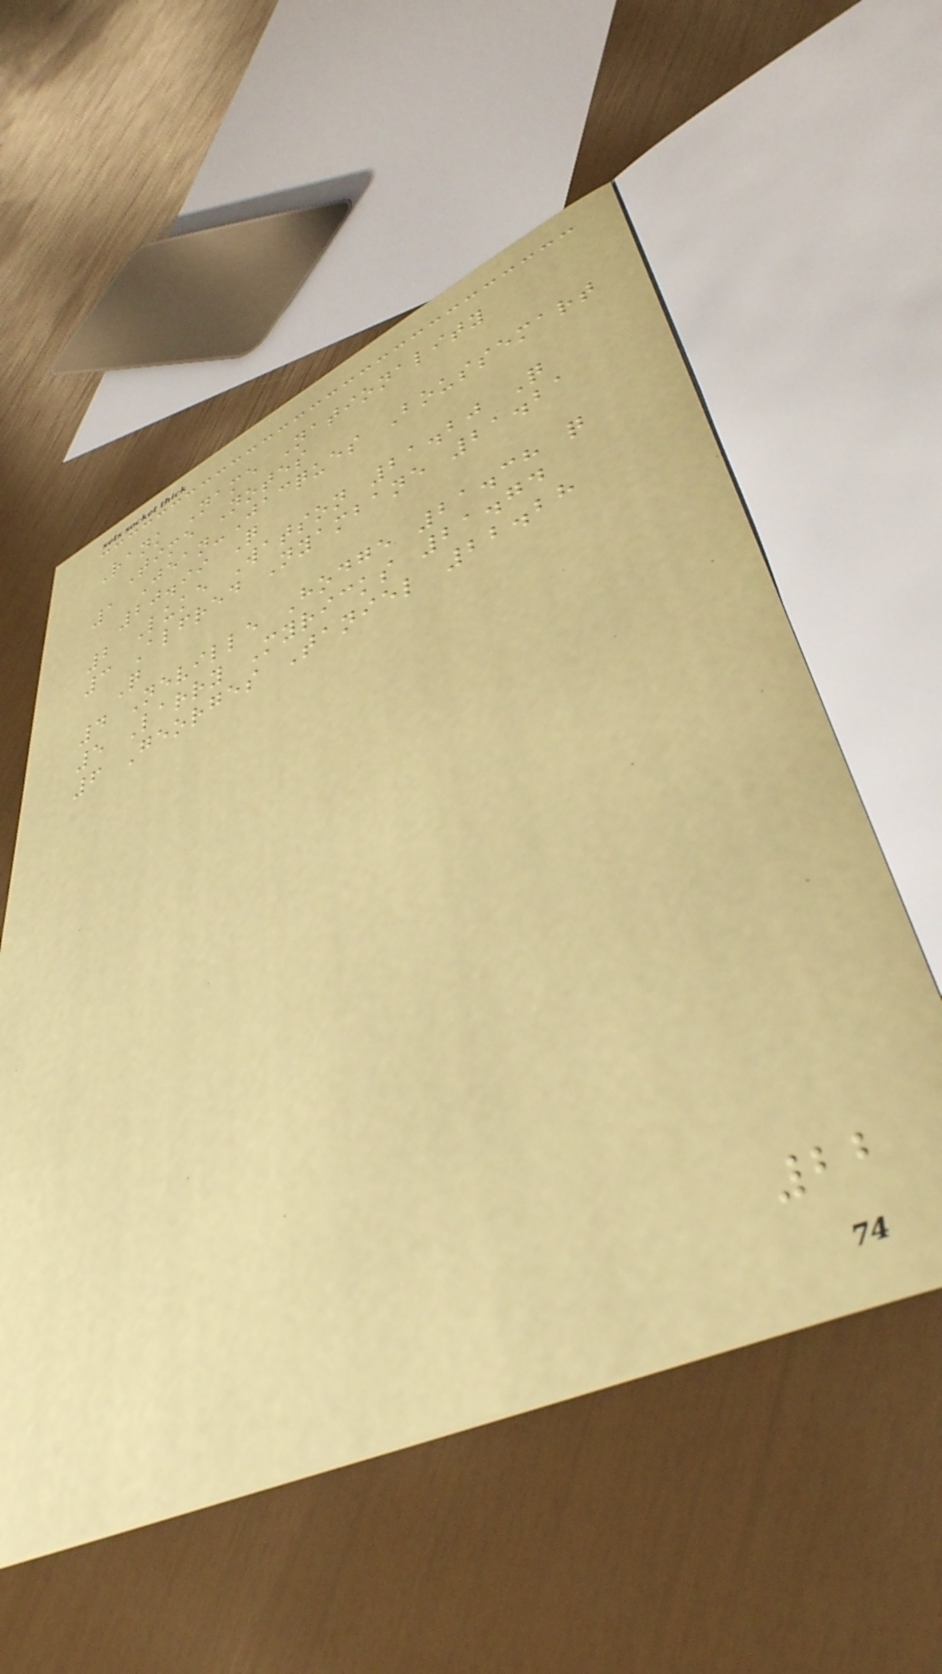Rank Name Nationality
Time Notes
1 Jean-Jacques Boussemart
20.99 Q
2 Luke Watson 21.20 Q
3 Alfred Nyambane 21.21
Q
4 Neville Hodge 21.38 q
5 Larry Myricks 21.74
6 Georges Taniel 22.28
22
